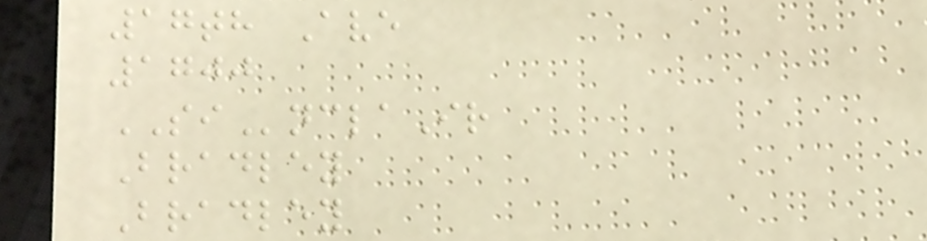17th Ave
1700
SInclaIr
Bradley
Bradley
